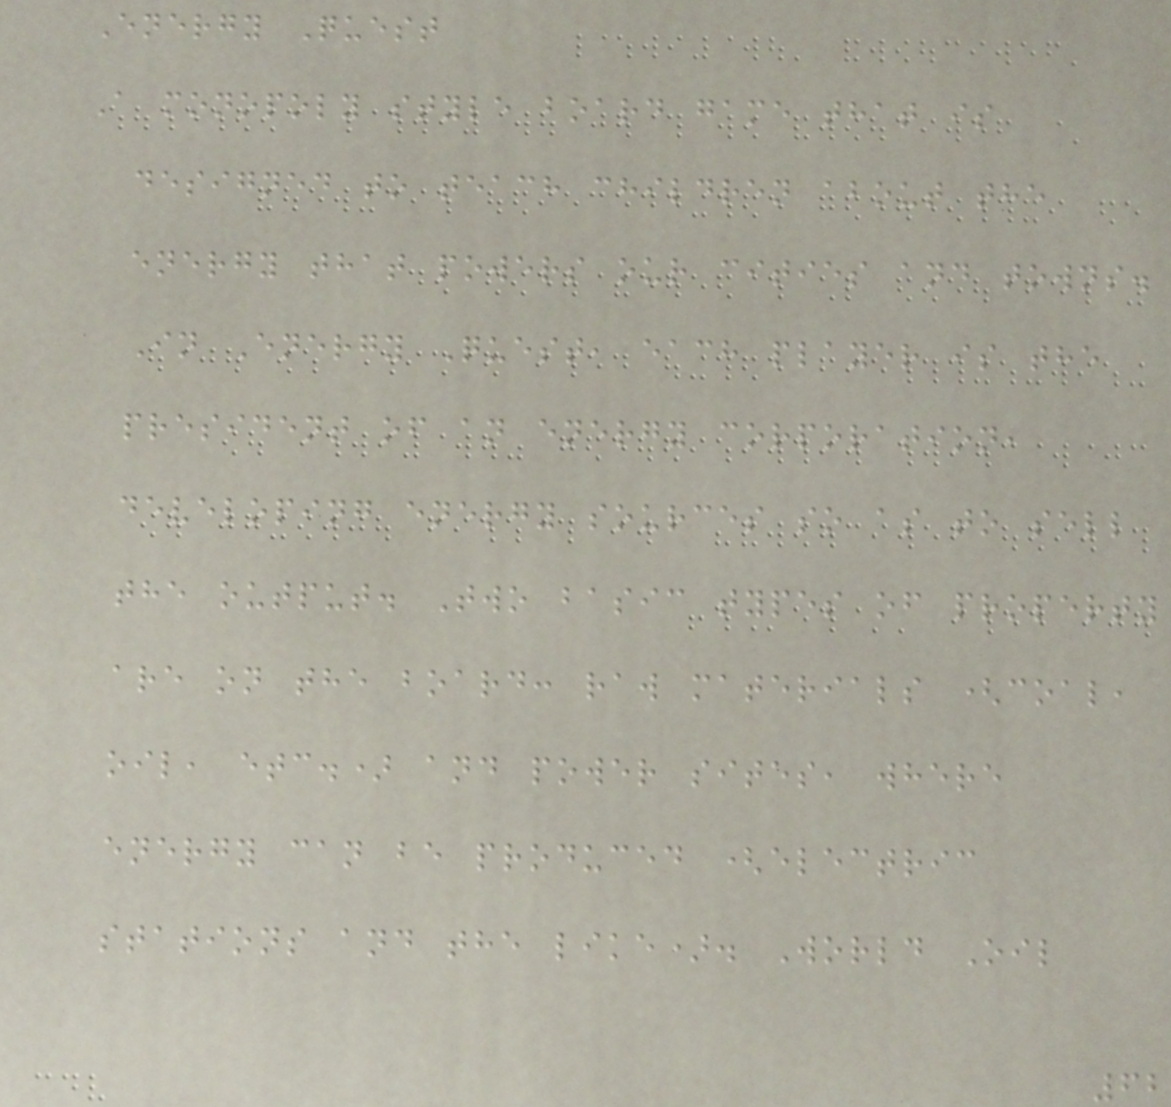Energy Quest
A monopoly style board game that is
designed to teach children about the
energy that powers our cities and towns.
In Energy Quest, each player is the
president of an energy corporation,
developing energy sources so as to sell
the output. Two basic types of property
are on the board: raw materials (coal,
oil, etc.) and power sites, where
energy can be produced (electric
stations and the like). World Oil
62
